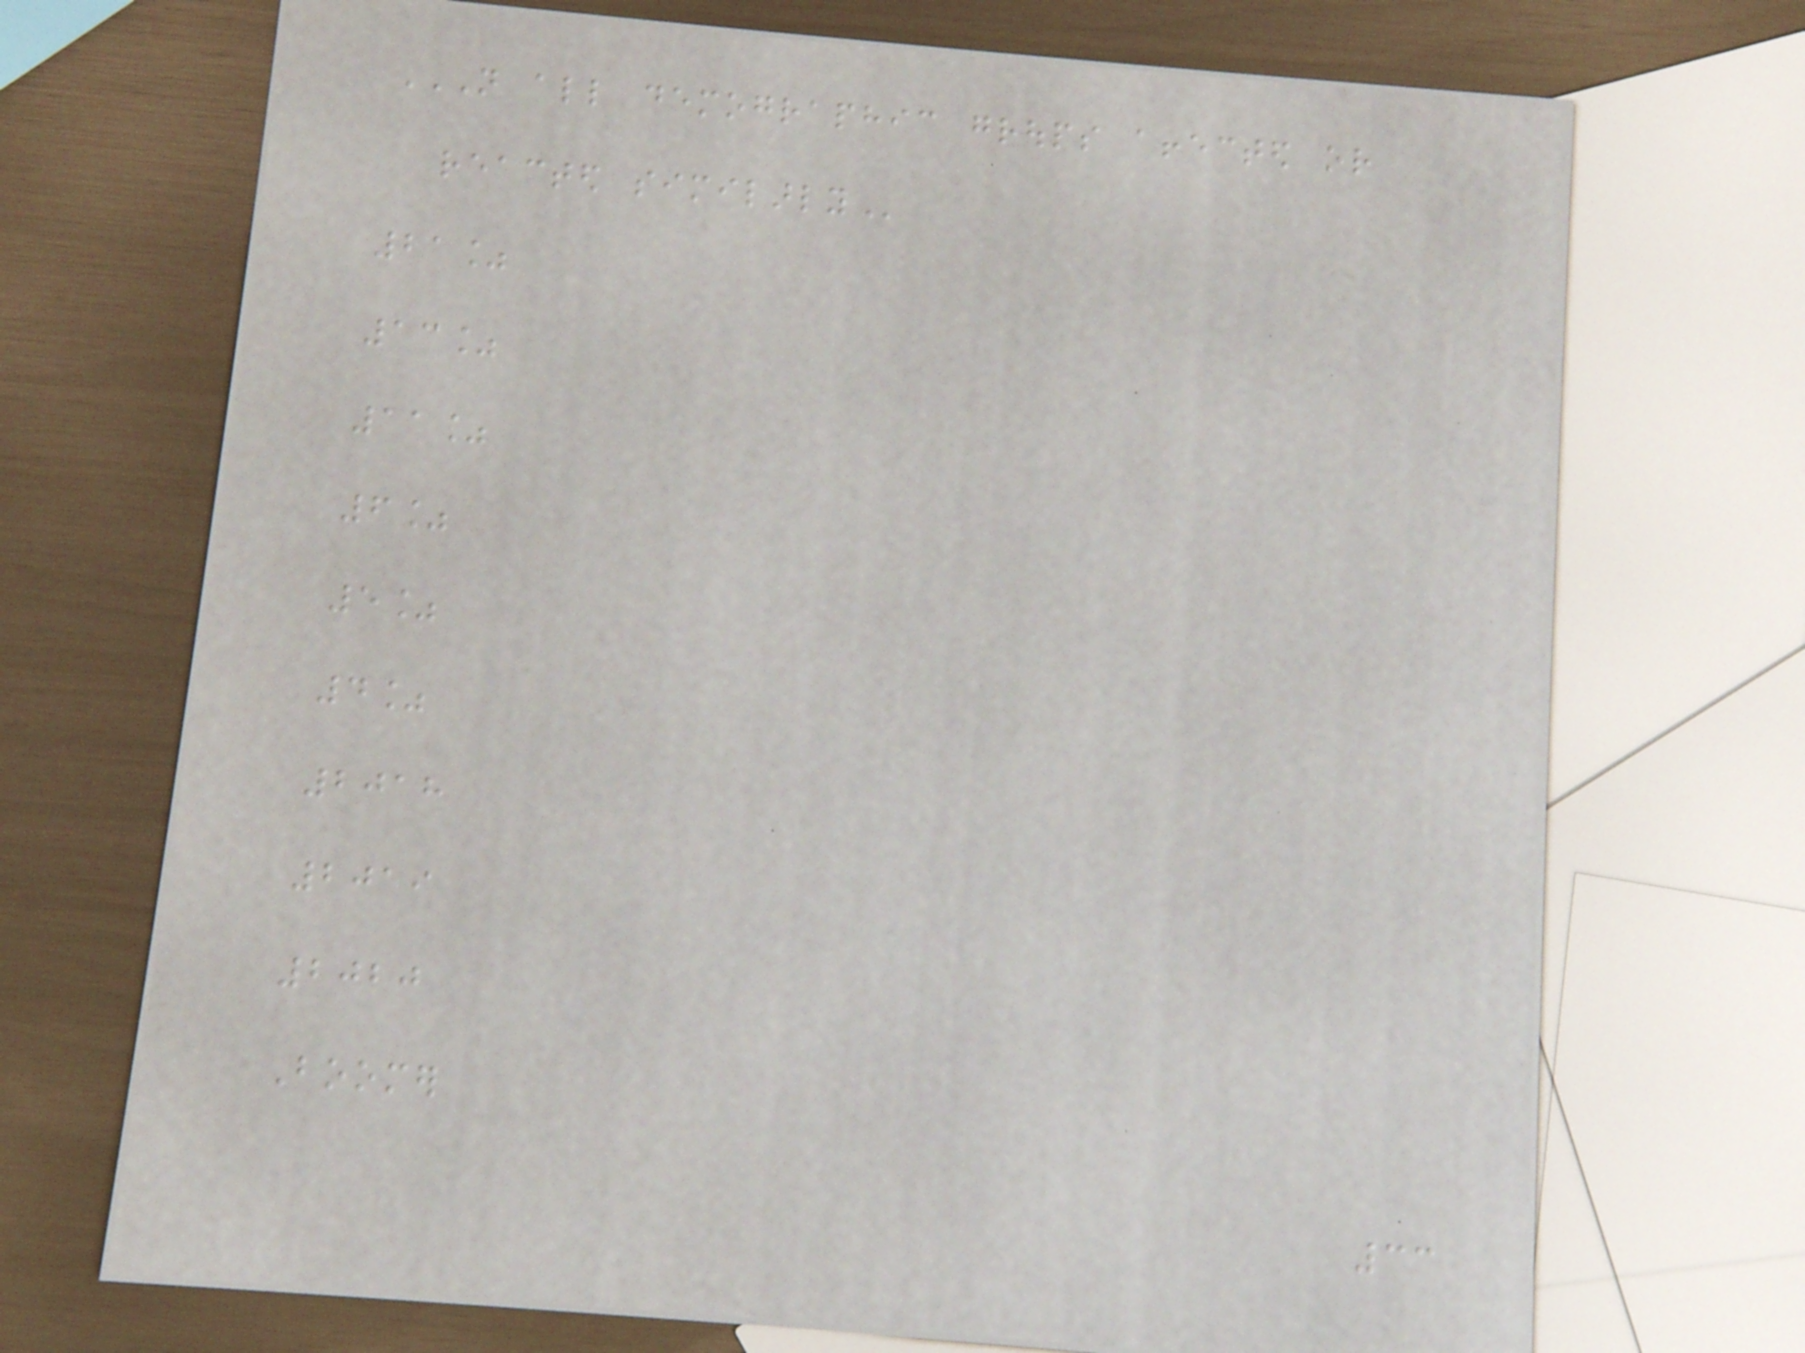NOT ALL DEMOGRAPHIC GROUPS AFFECTED OR
REACTED SIMILARLY
21%
13%
11%
6%
5%
4%
2018
2019
2020
Boomer
33
